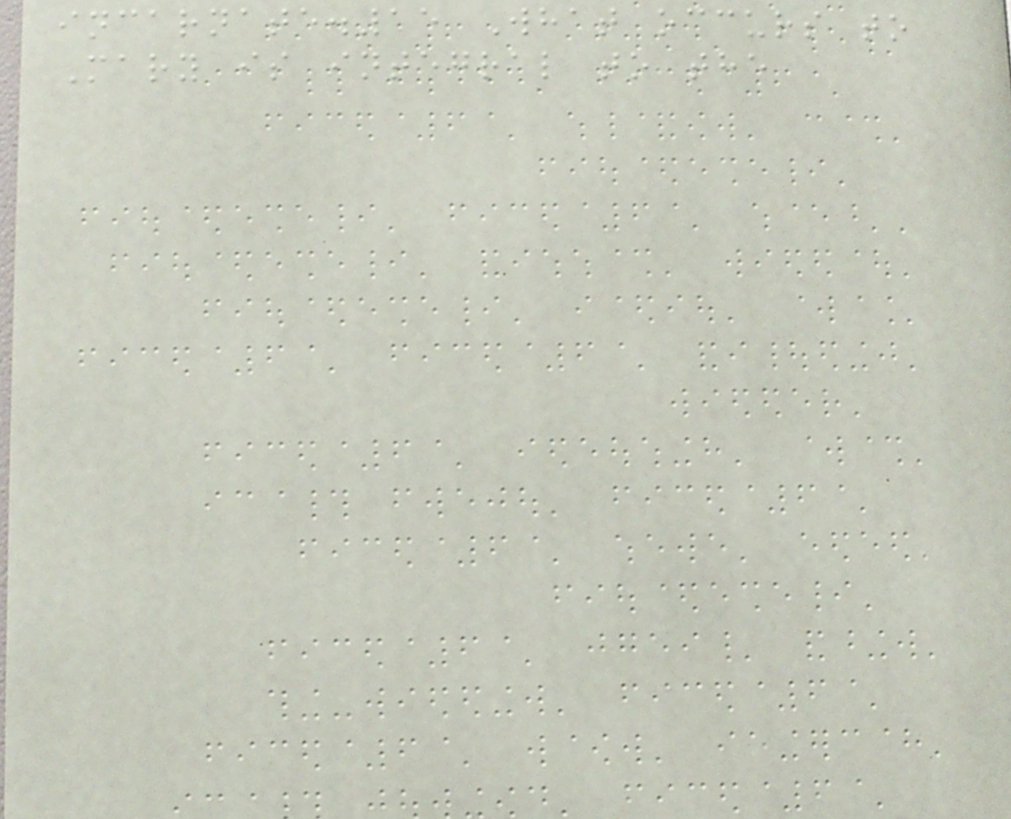incarnate.15 What occurs to
Mary is integral to the
